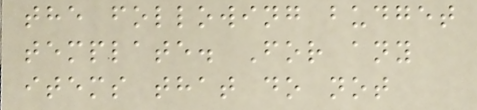the following budget
template. For any
items that do not
